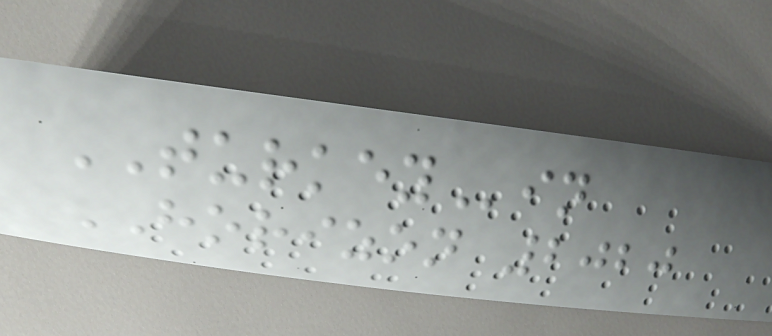TURKEYin
HORIZON 2020
